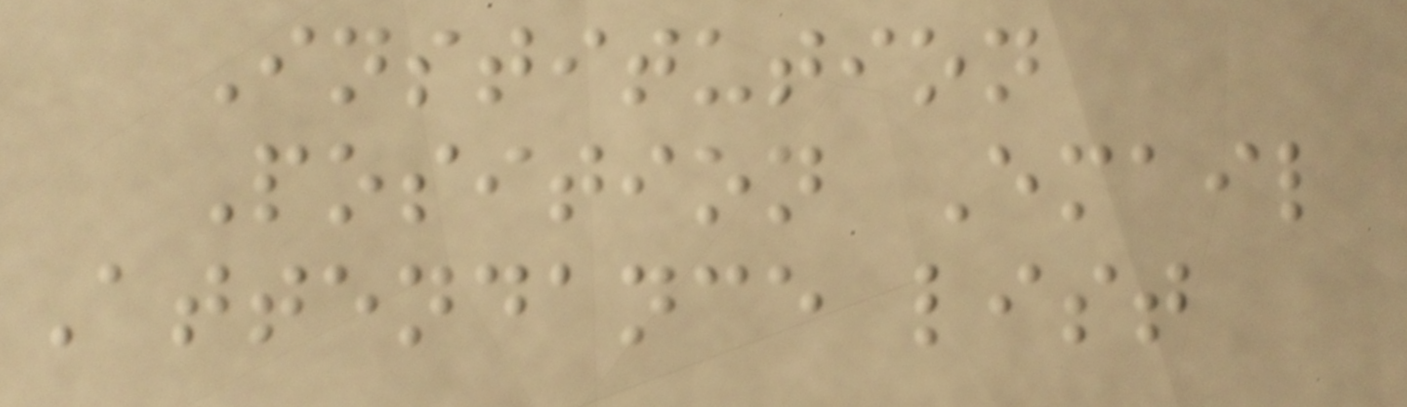Institution
Position Email
Attendance list
